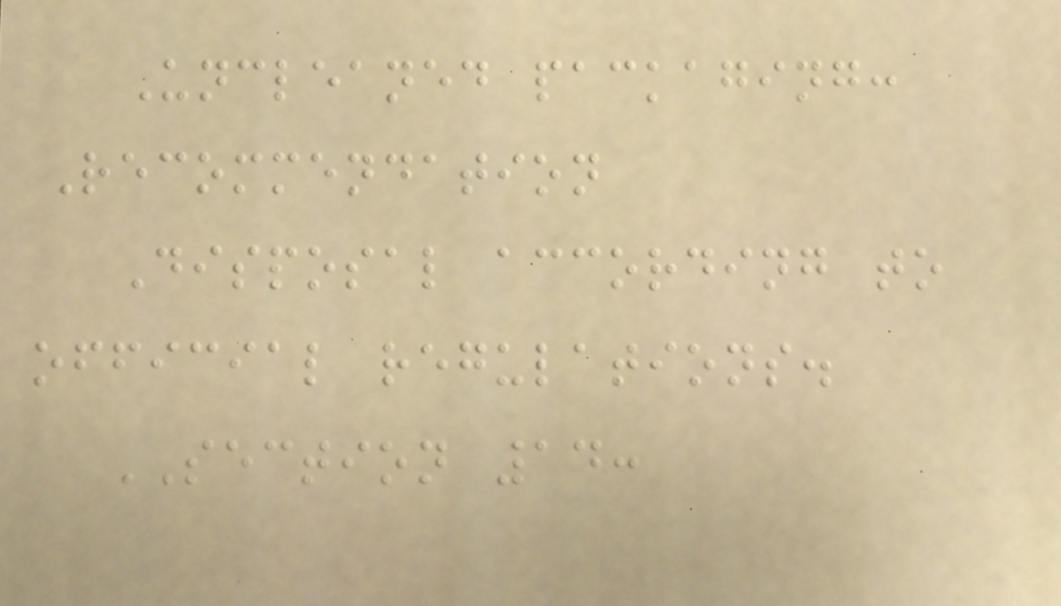Uncleaned packaging:
Recommendation
Disposal according to
official regulations.
SECTION 14:
